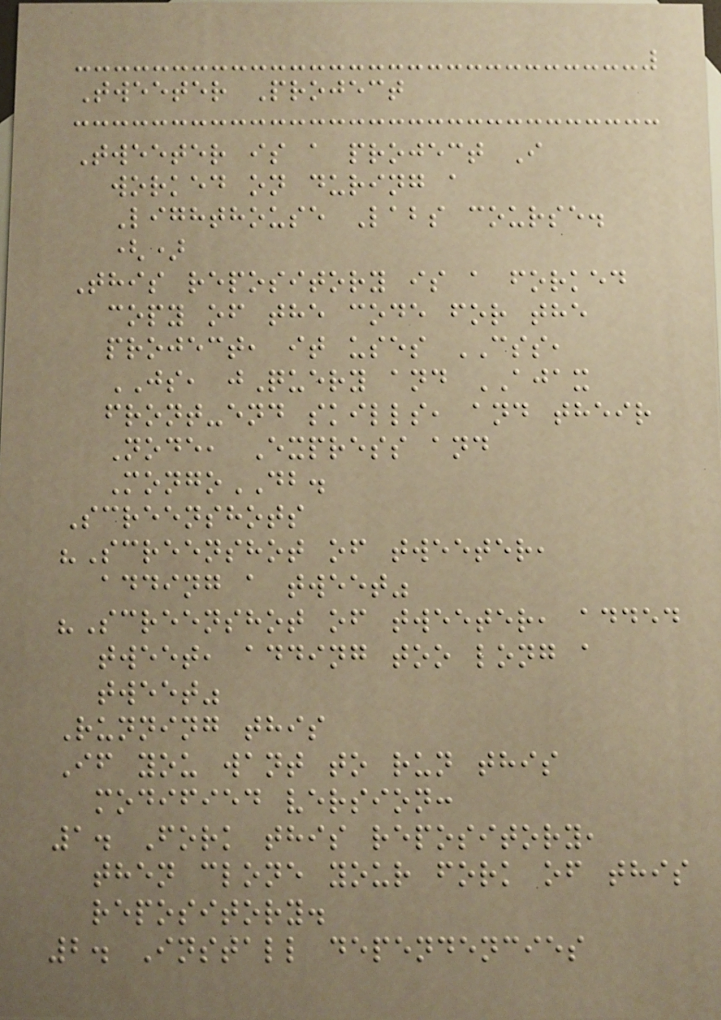Tweeter Project
Tweeter is a project I
worked on during a
Lighthouse Labs course.
()
This repository is a forked
copy of the code for the
project, it uses CSS,
JS, jQuery and AJAX
front-end skills, and their
Node, Express and
MongoDB.
Screenshots
"Screenshot of tweeter,
adding a tweet"
"Screenshot of tweeter, added
tweet, adding too long a
tweet"
Running this
If you want to run this
modified version:
1. Fork this repository,
then clone your fork of this
repository.
2. Install dependencies
